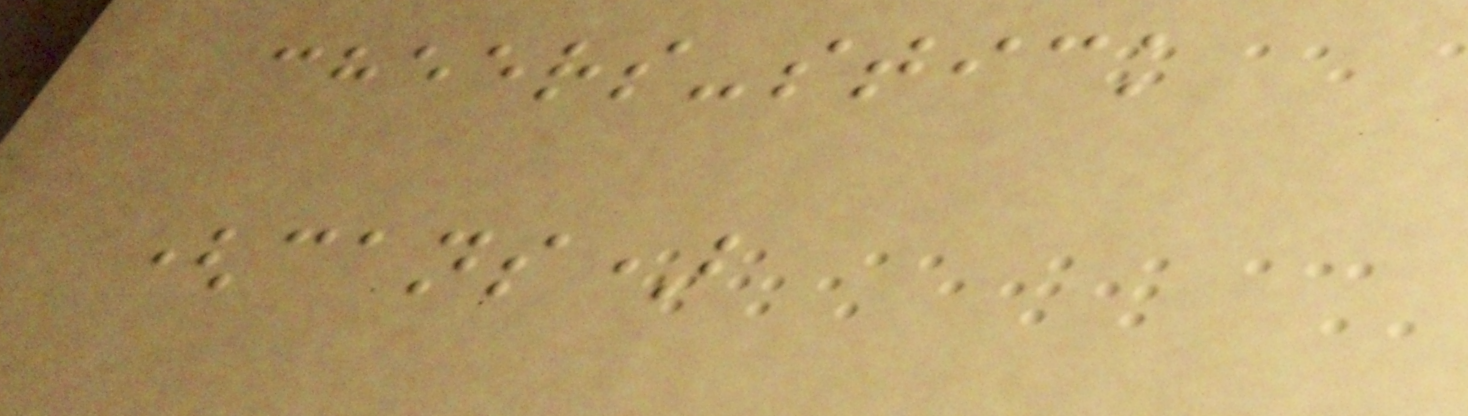cheers-stick
(cans)
